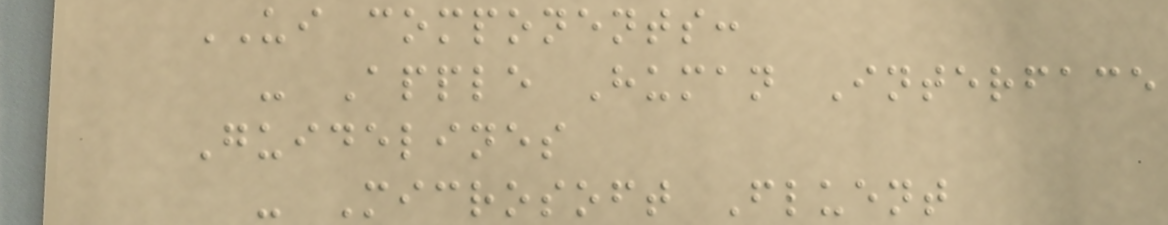UI components:
- Apple Human Interface
Guidelines
- Microsoft Fluent
